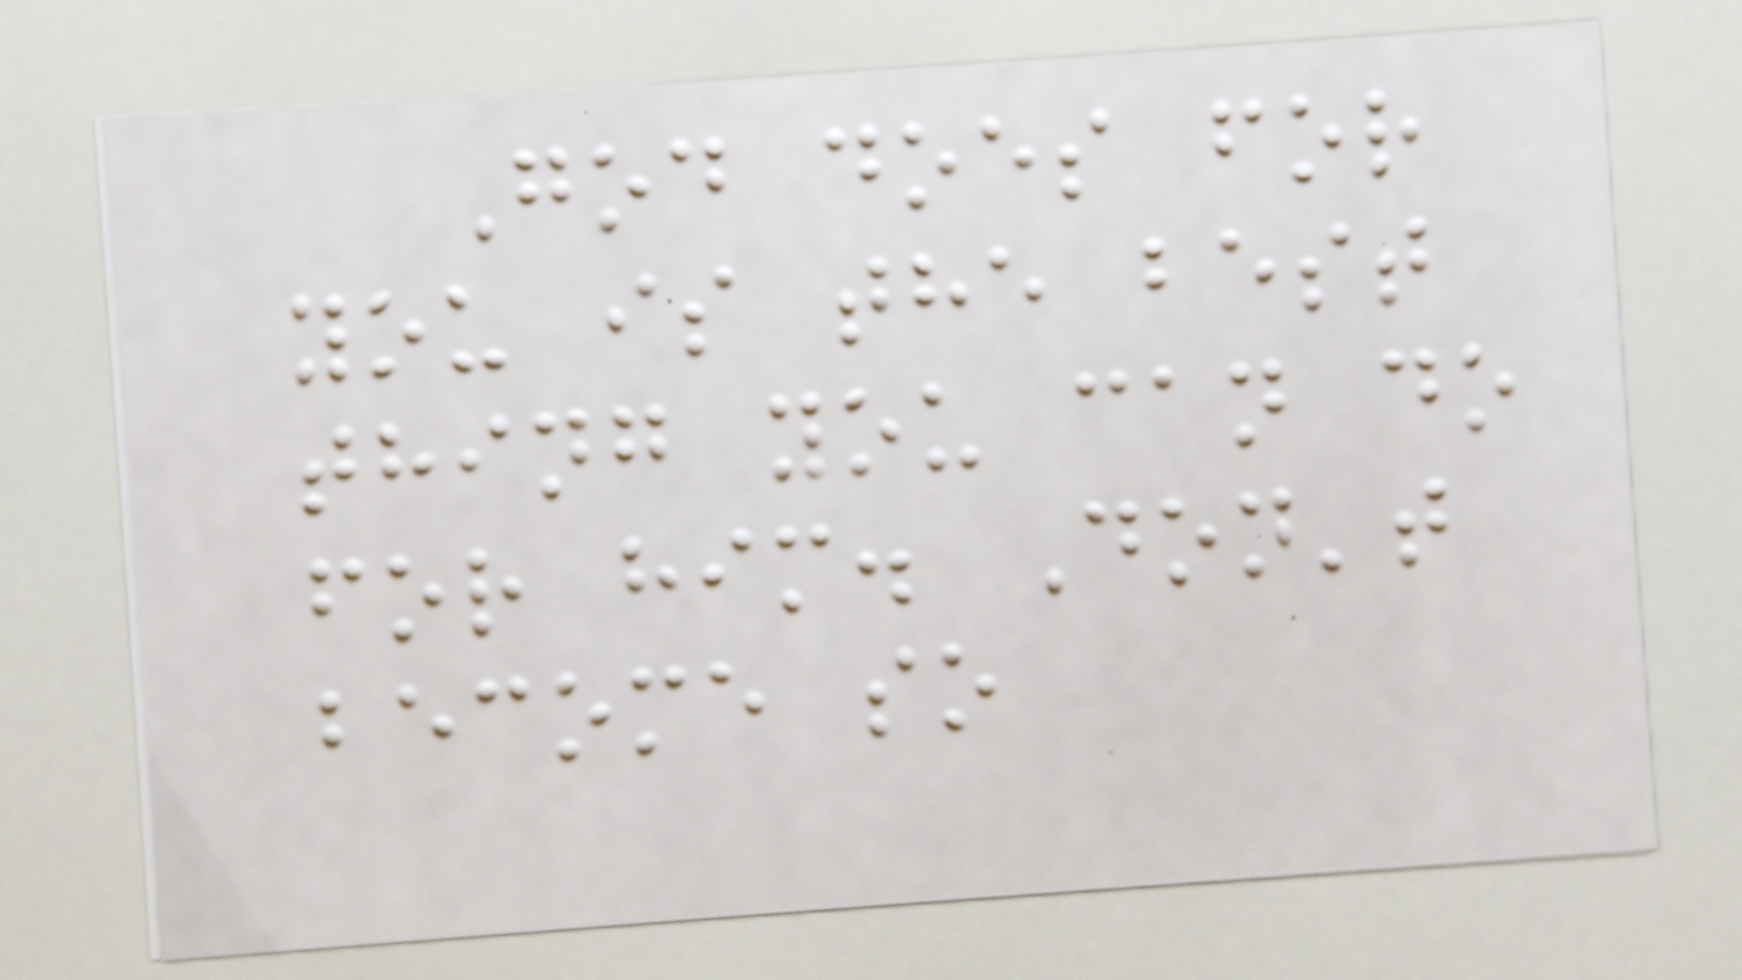God does for
you is the best
thing you can do
for him. Don't
become so
